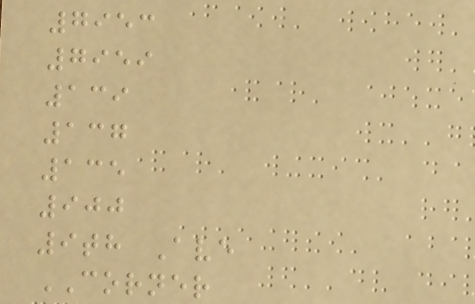7953
7959
139
137
135
900
9th Ave
CORNER
